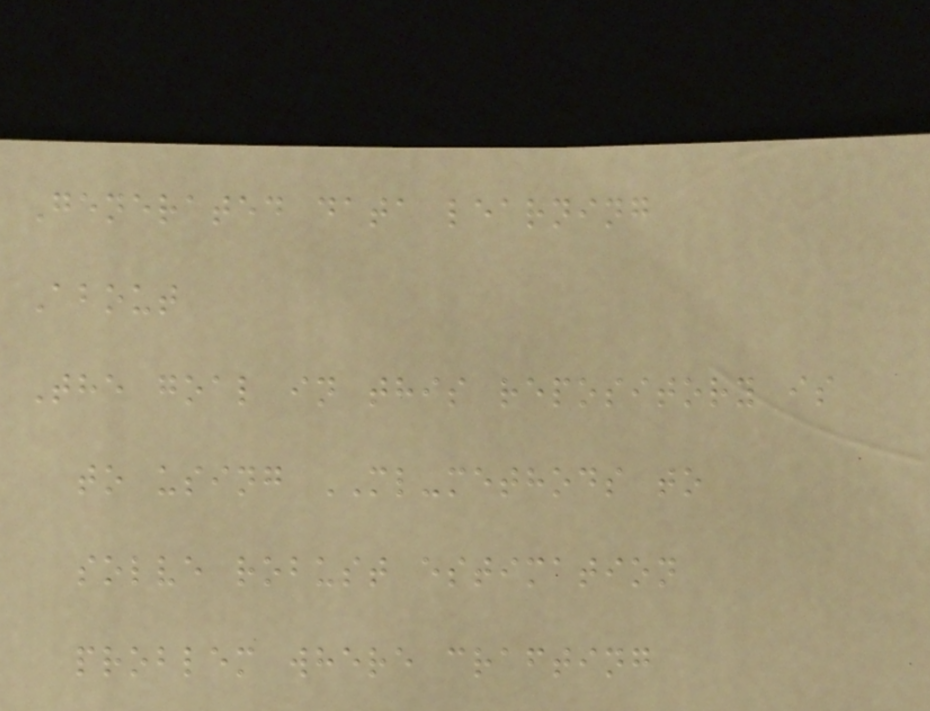Generated data learning
About
The goal in this repository is
to using ML-methods to
solve robust estimation
problem where crafting
